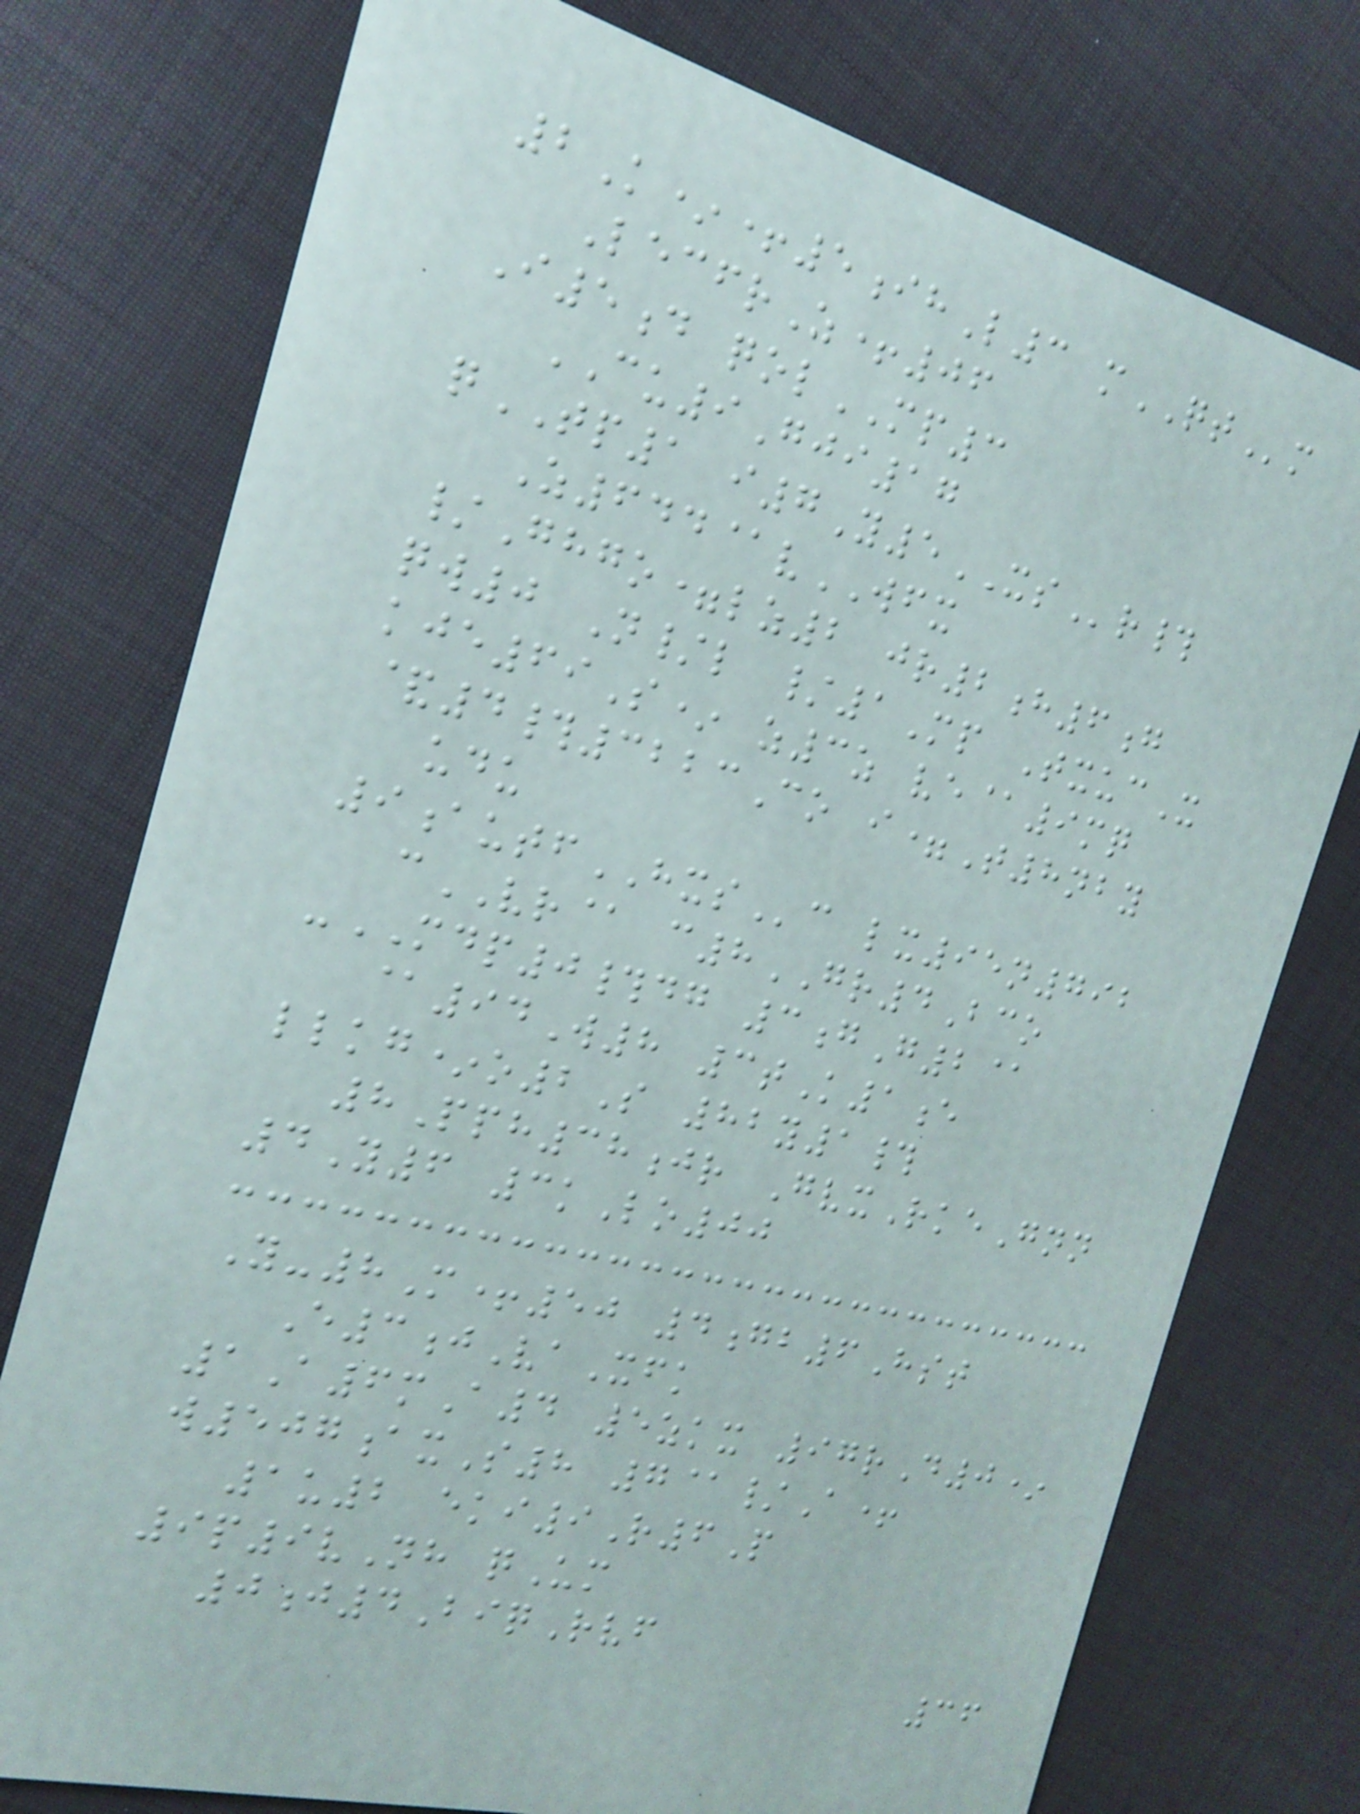2K*+5ihL3 mQTm
LecfrZ+06
I5d qolMP3
CU9Gji17
qTP1 i7Y5XSr#
Z644@vWFX
/Ghgo=lz2 jr2h6g
qw0 N/l /1Mp TxucX
kje69S* z3z ve@9mq
&4#3223Co i=T8nby
udu
9autfHXSc lx95n792
cVR@ c8GR4Bco
-MDP0#dg 3gG2@
@94W8 3tK1e
llkg*o2S 82y1#
8Pph38jr GvxRkeGnn
4Y6 3kLo00
Y-8M+50 4gb6Hst
E3jVaXfk
1A6mA4 5zkx 97rD0*
w507axS8 7@/A+
1u2 eki9R6P
9p9vNh qUm
0j4BiqRvf
36
